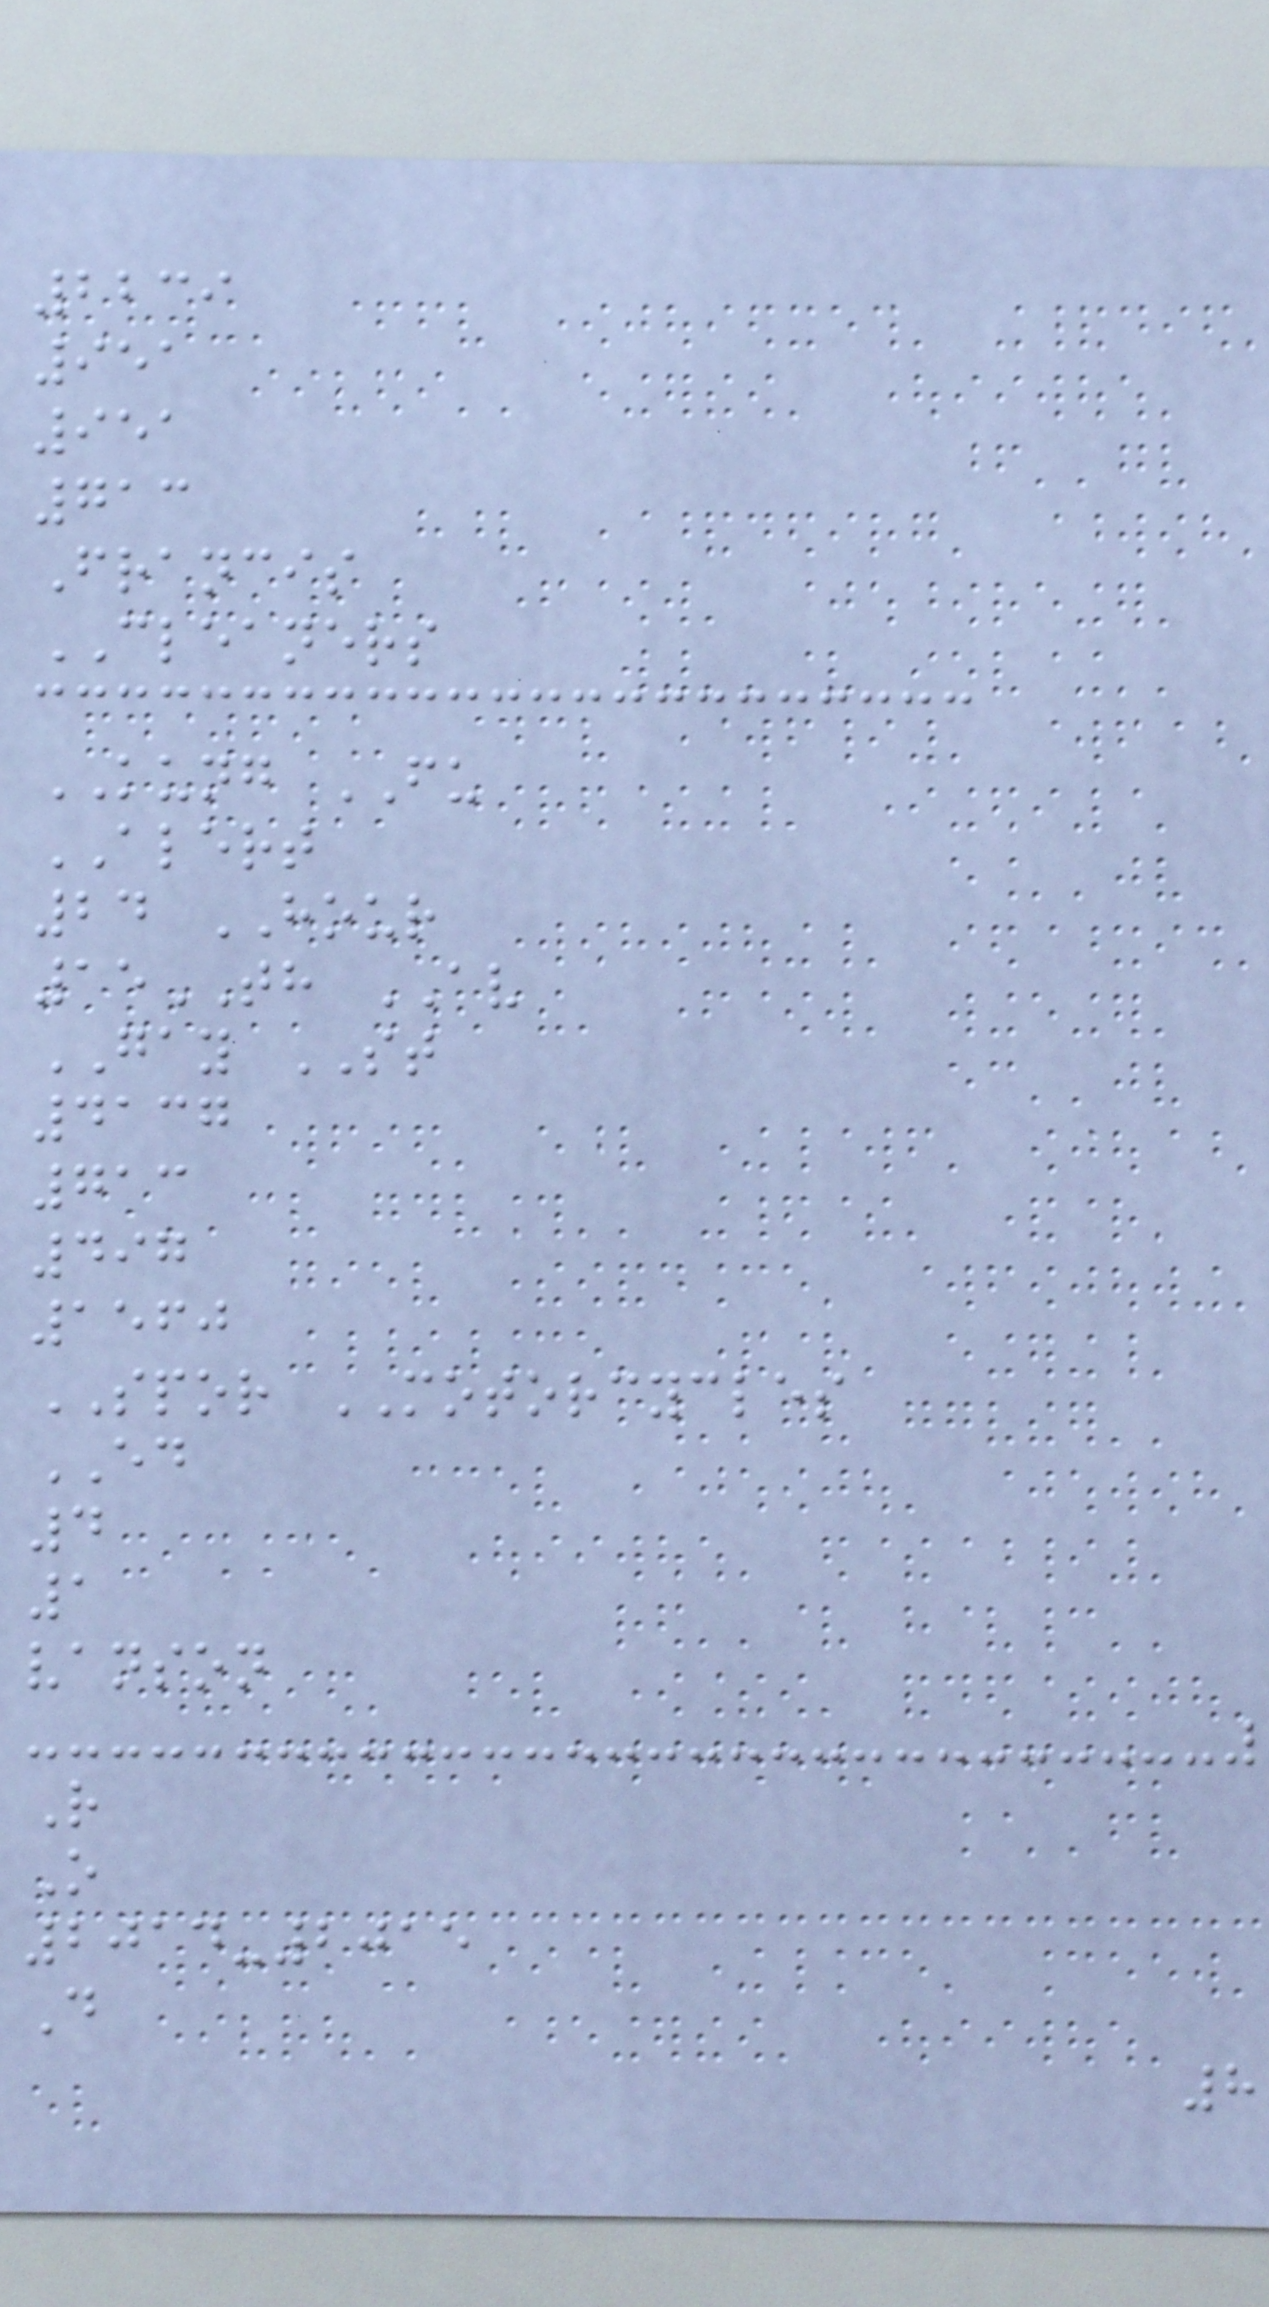2239
951
951
713
Francis
CLEANERS
KUNG FU
ALERT
24 HOUR
15TH AV
GAY ST
4137
713
497
1560
SPOR MOTORCYCLES
ED
4
1
vanson
R
O
2014-2015
D
8
